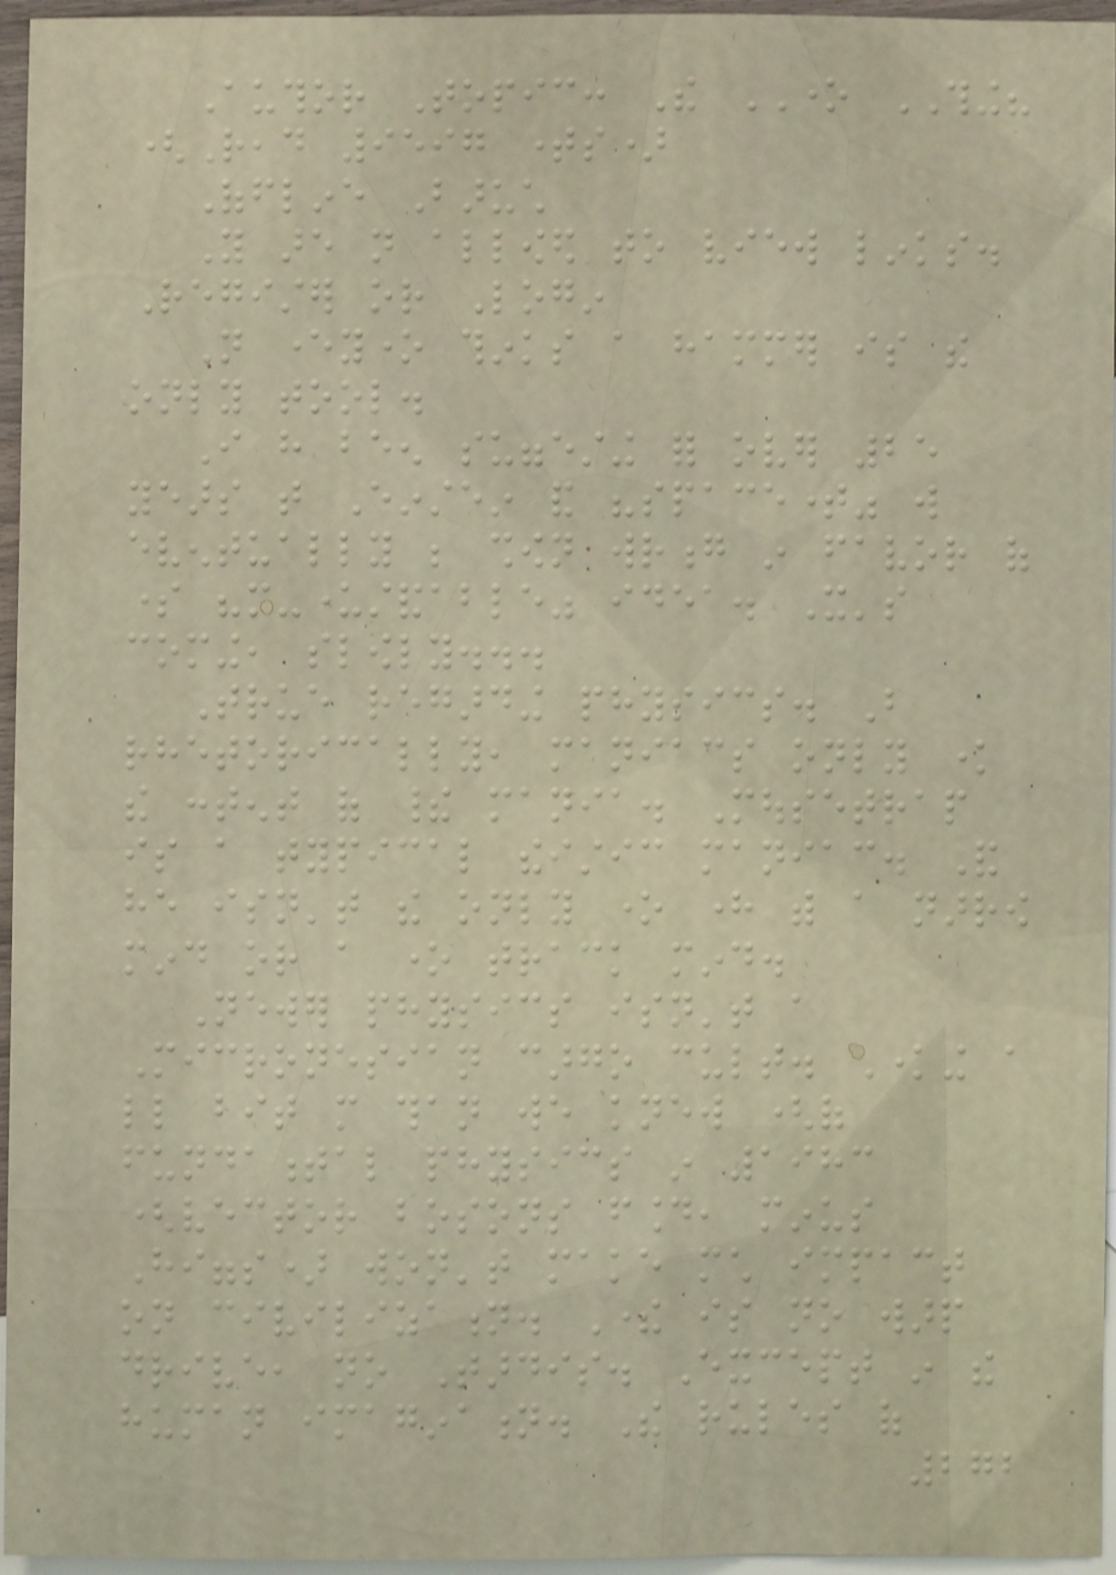Author Topic: The ONE THING?
(Read 9597 times)
Offline Baruch
You are not allowed to view links.
Register or Login
Not everyone thinks a hammer is the
only tool.
I have been suggesting for over 25
years that Einstein and "spacetime" will
eventually be shown wrong in favor of
some "more-understandable" idea. It's
coming, slowly...
True regarding physics. But
rhetorically, maniacs only know
the content of their mania. Mousetrap
is a typical theistic maniac. And
he isn't the only one here with a narrow
mind or a one track mind.
Newer physics isn't a
Micronesian cargo cult. Knowing a
little bit more than we knew (of
fundamental physics in 1983
(vector bosons found, minus
Higgs) won't make much impact
on civilization. There is no warp
drive, no Tardis. Except in the
human imagination. The rules of
272
